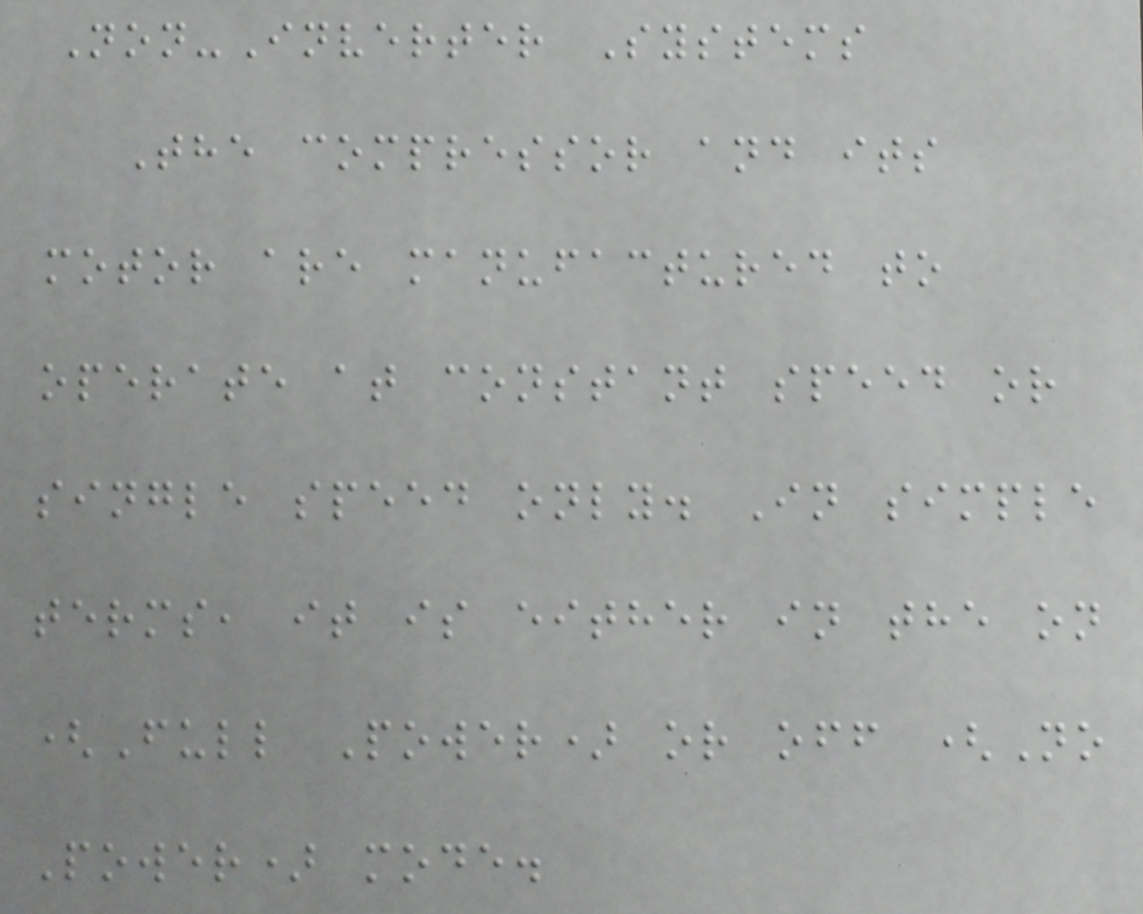Non-Inverter Systems
The compressor and its
motor are manufactured to
operate at constant speed or
single speed only. In simple
terms, it is either in the on
(Full Power) or off (No
Power) mode.
